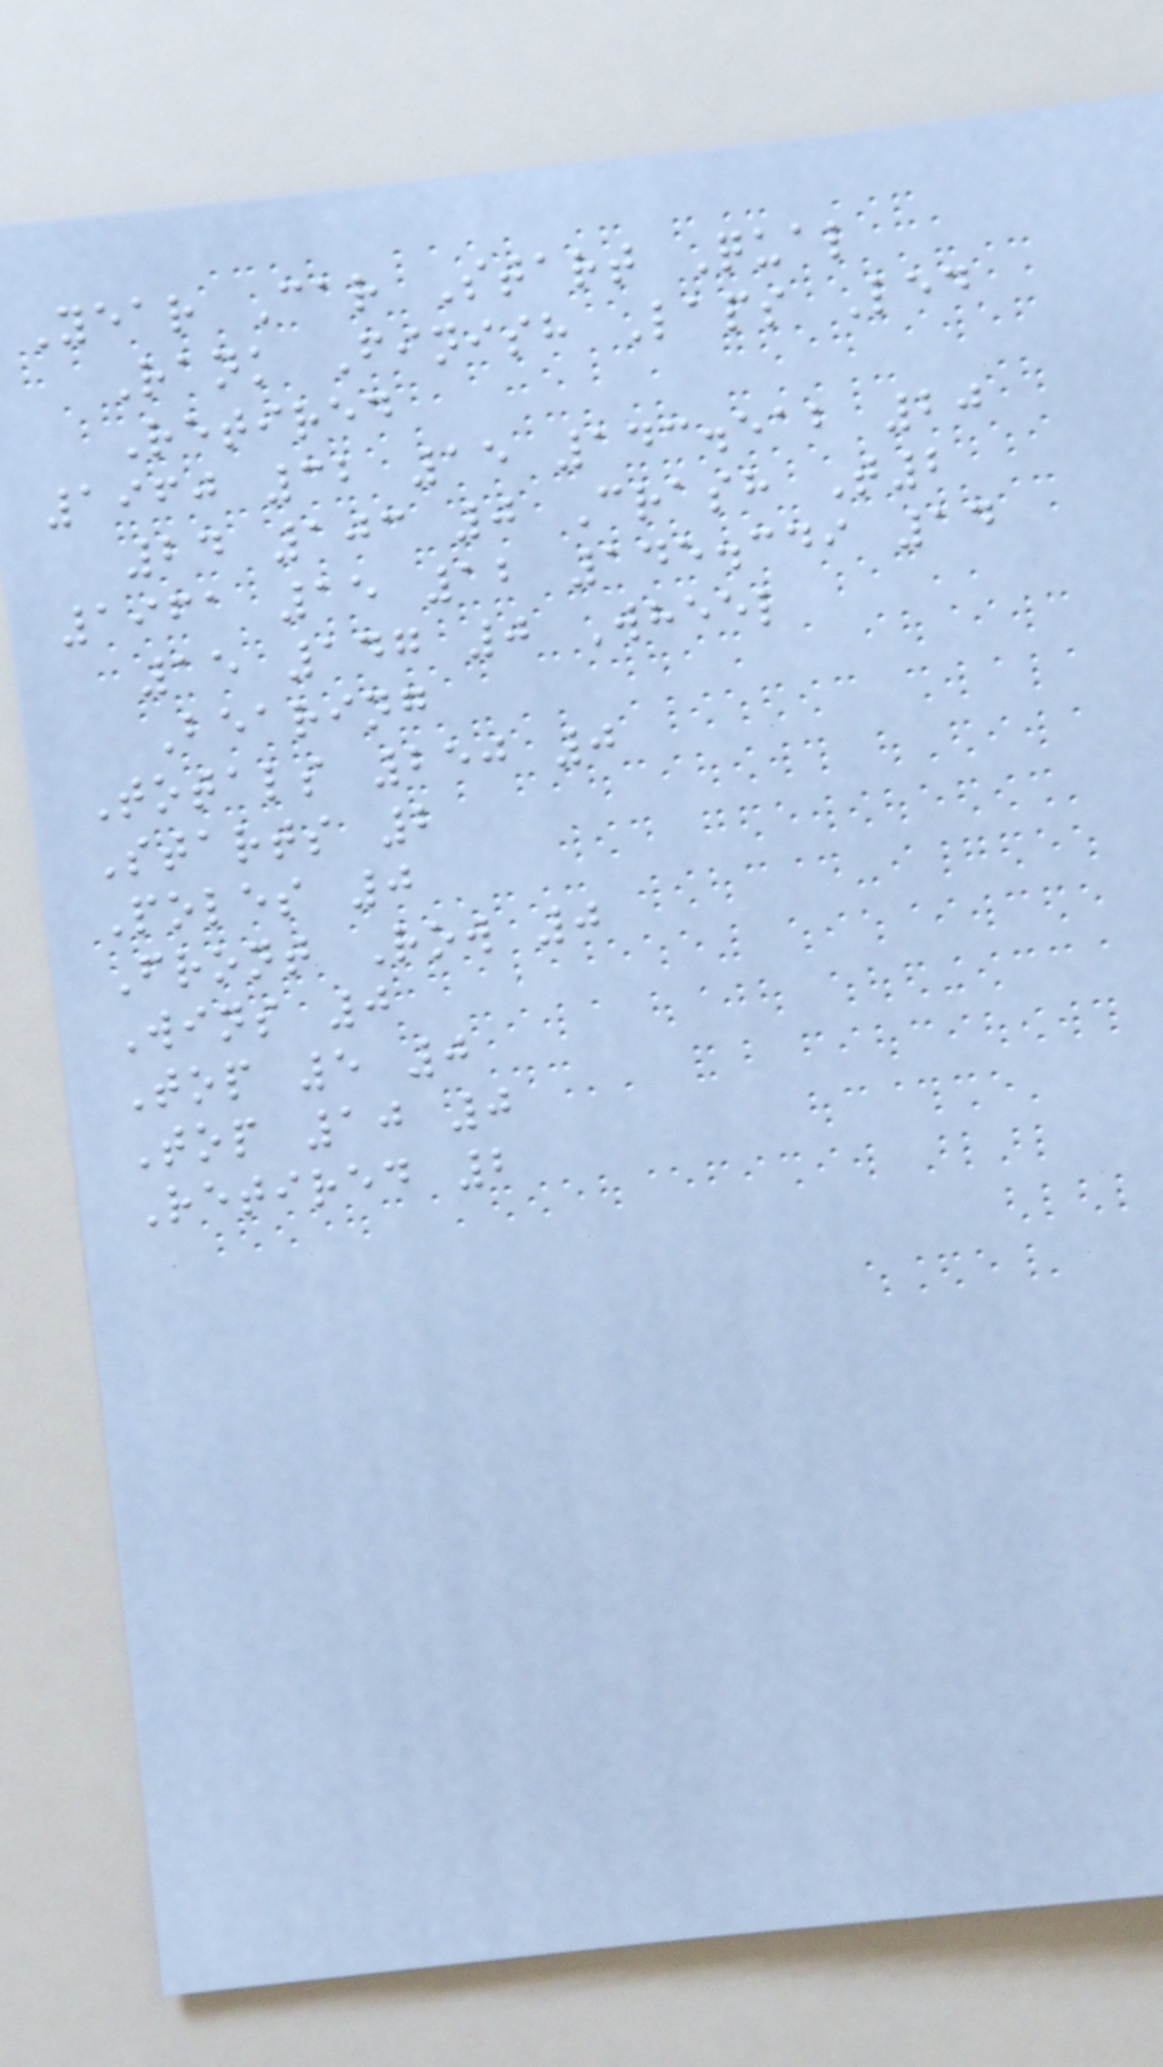Year Car Start Qual
Rank Finish Laps Led
Retired
1960 32 15 143.512 20
24 103 0 Crash T2
1961 15 12 145.349 14
15 147 0 Wheel
Bearing
Totals 250 0
Starts 2
Poles 0
Front Row 0
Wins 0
Top 5 0
Top 10 0
Retired 2
